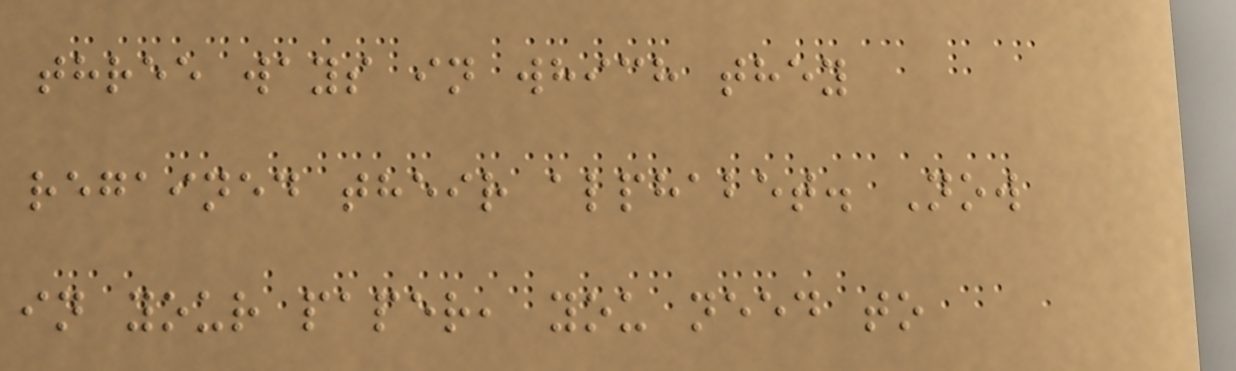three ways in which they
regained their alphabet. Now
in your paper, you need to
